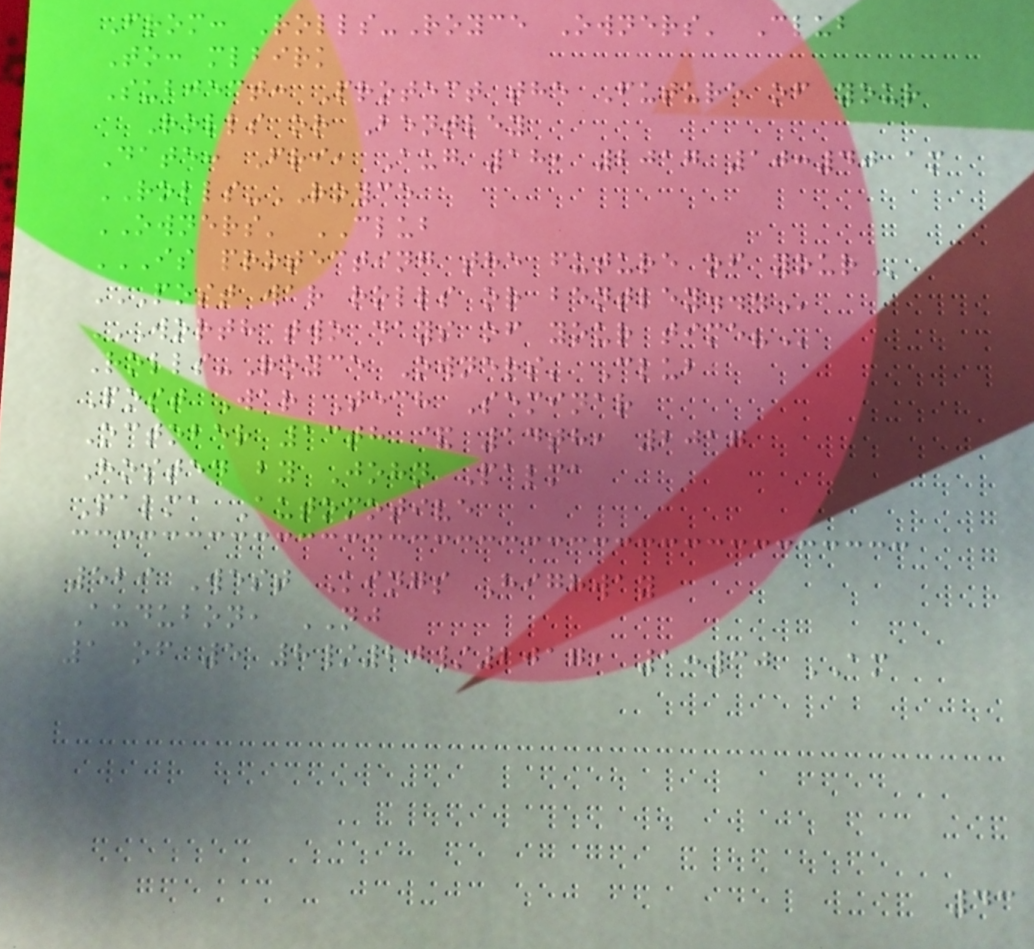From: Rolls-Royce Owners' Club
To: mlbirk
Subject: Protect the Future of your
Rolls or Bentley
Date: Fri, Aug 18, 2017 10:40 am
ROLLS-ROYCE
OWNERS' CLUB
IS PROTECTING THE FUTURE OF YOUR
POST WAR ROLLS OR BENTLEY...
WORTH TWO DAYS OF YOUR TIME?
Rolls-Royce Owners' Club
Post War Tech Seminar
October 13th & 14th, 2017
Hosted by John Palma
Palma Automotive
529 West Kings Highway
Audubon, NJ
1 of 5 8/20/2017, 1:30 AM
43
